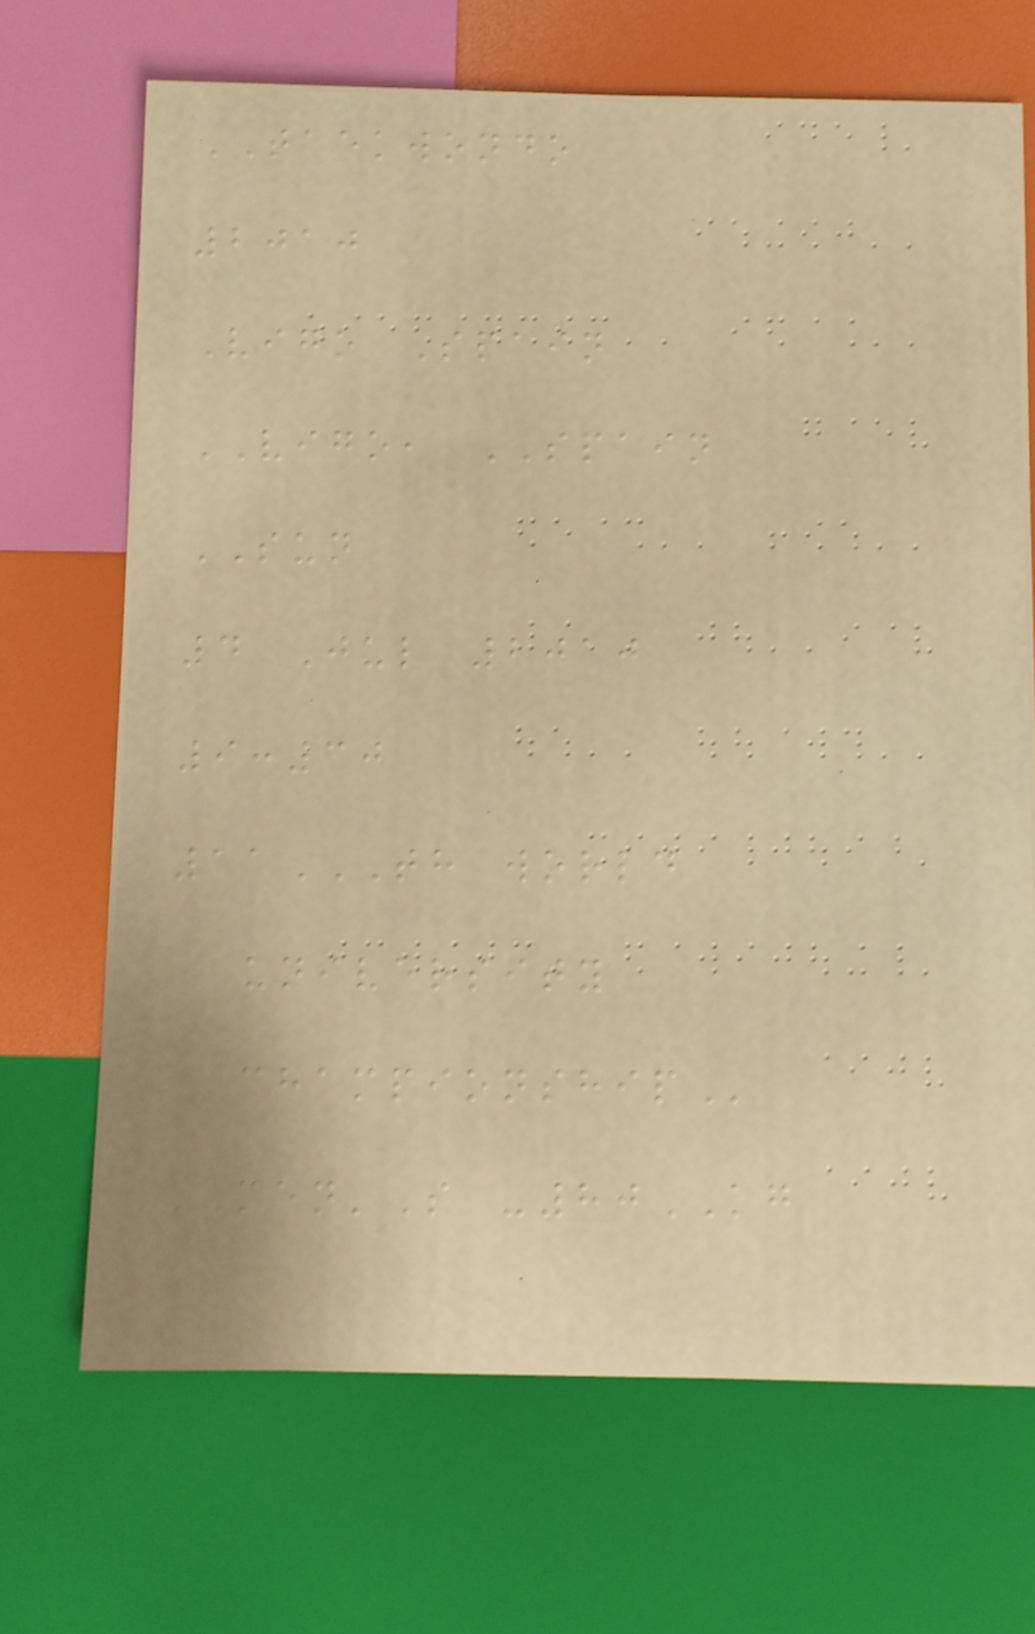TAEKWONDO
2010
Vigo Spain
VIGO, SPAIN
SUN
4 Jul 2010
9:30
11TH WORLD
UNIVERSITY
CHAMPIONSHIP
MEN'S -80KG
